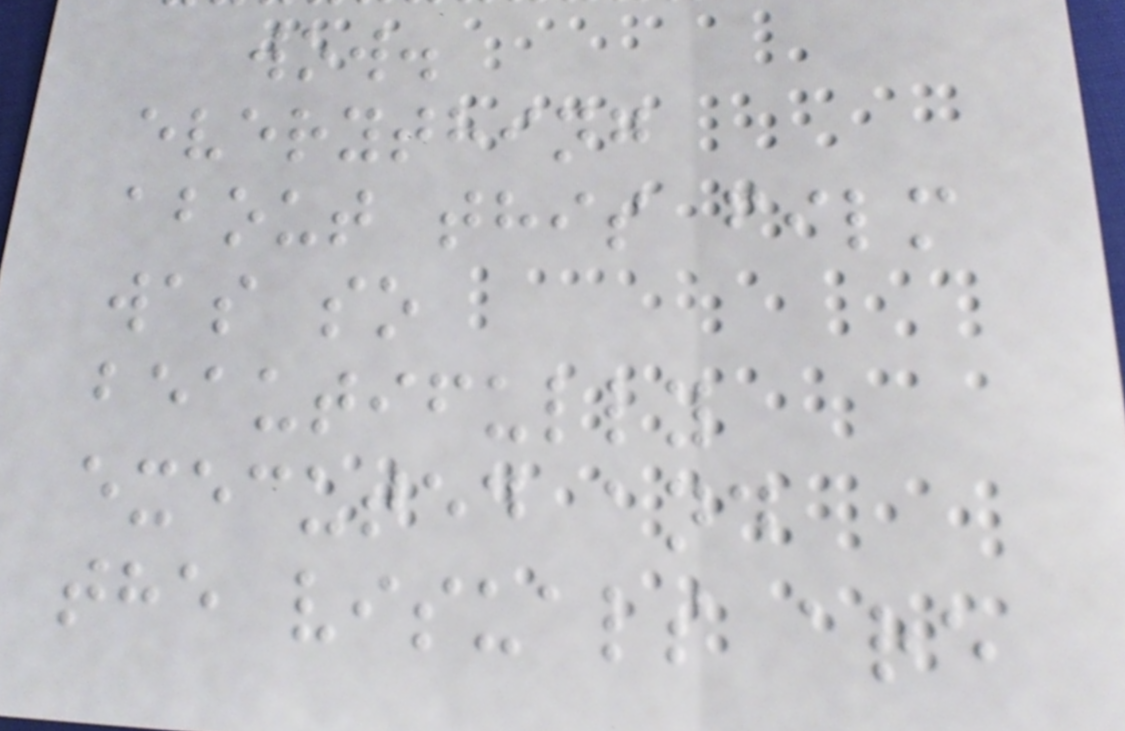wow.
everything
about this film
was so
beautifully
executed and
the visuals are
